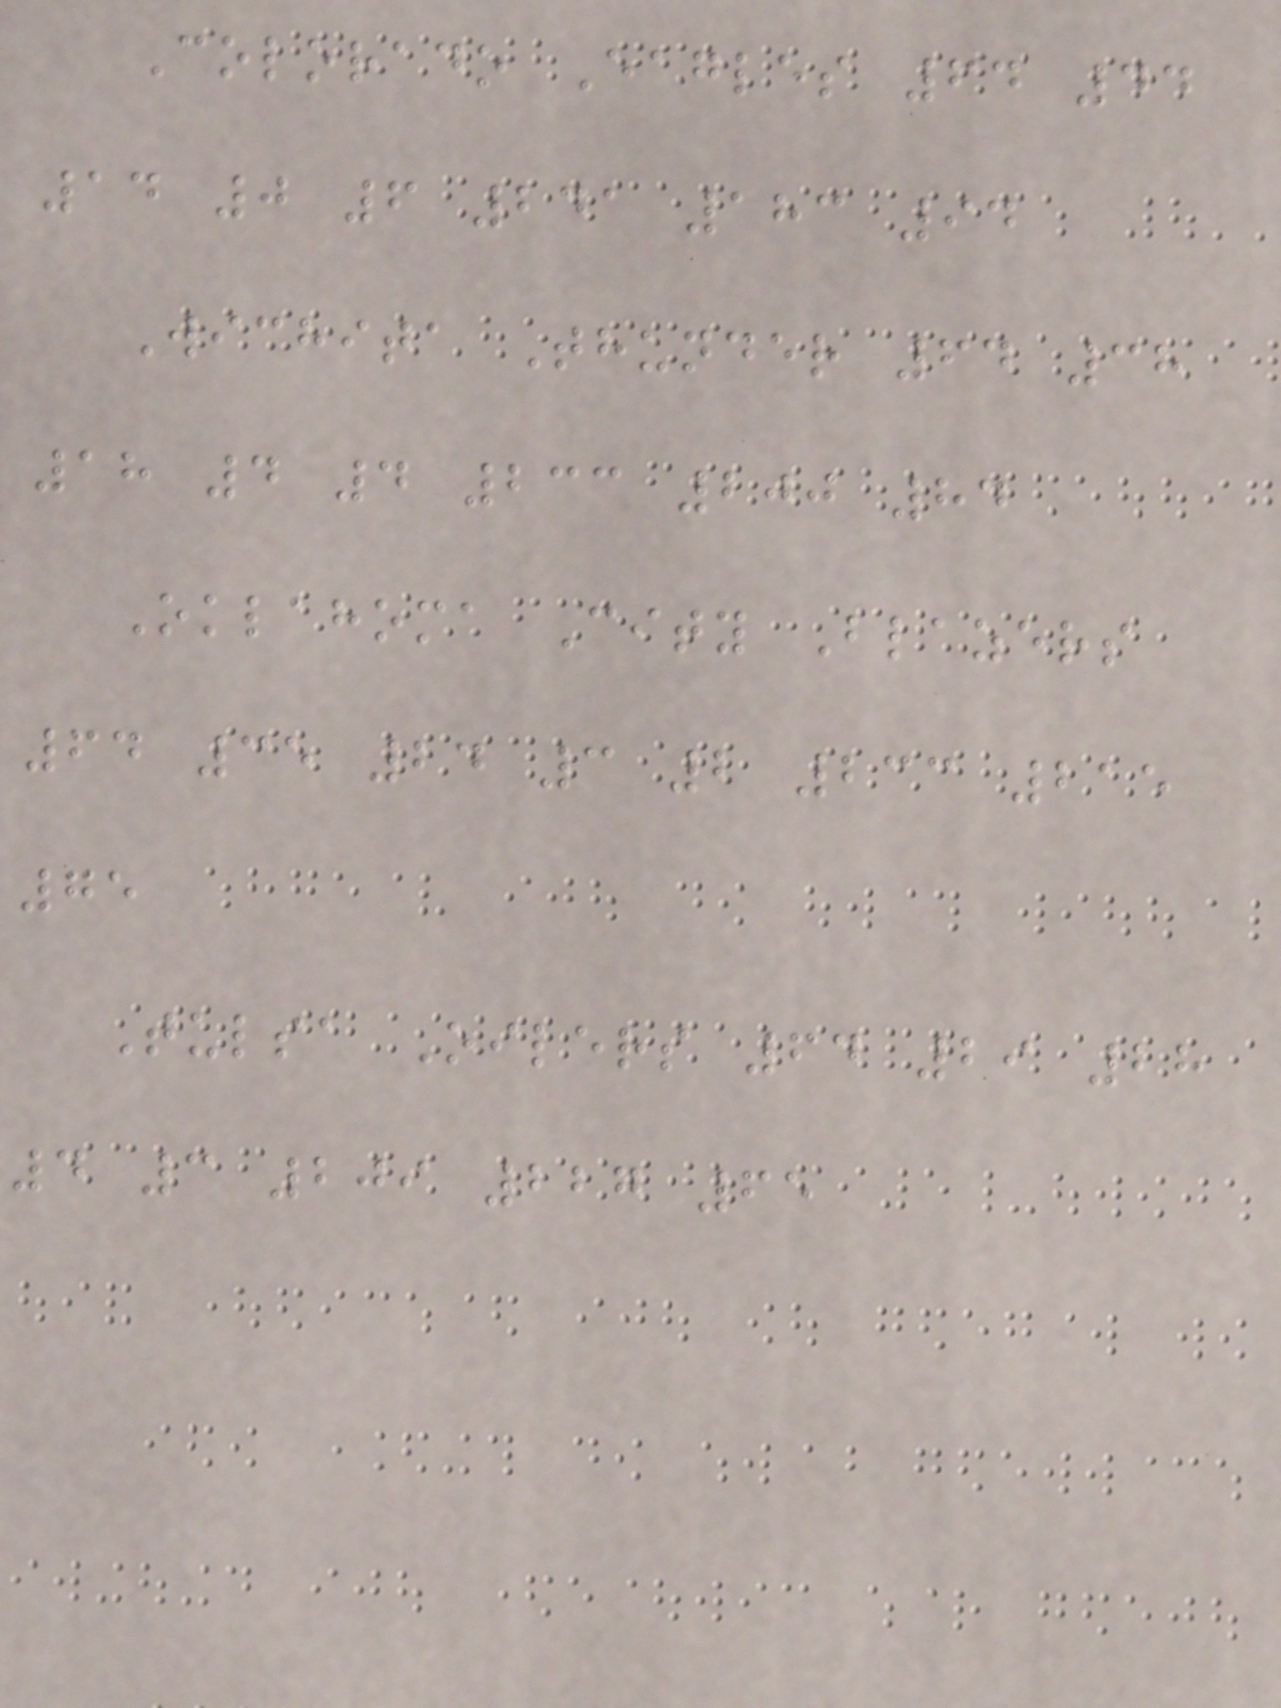Colorado Eagles 64 44
14 0 6 241 183 94
Wichita Thunder 64 38
18 4 4 233 200 84
Oklahoma City Blazers
64 35 24 3 2 233 215
75
Tulsa Oilers 64 29 28
4 3 209 227 65
